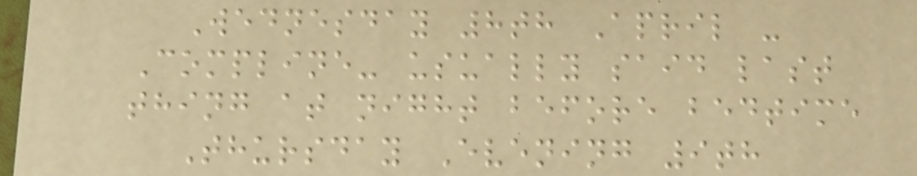Wednesday 8th April -
Compline- usually said last
thing at night before bedtime
Thursday Evening 9th
